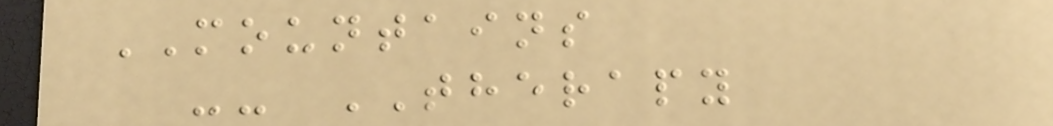MOUNTAINS
-- THERAPY
